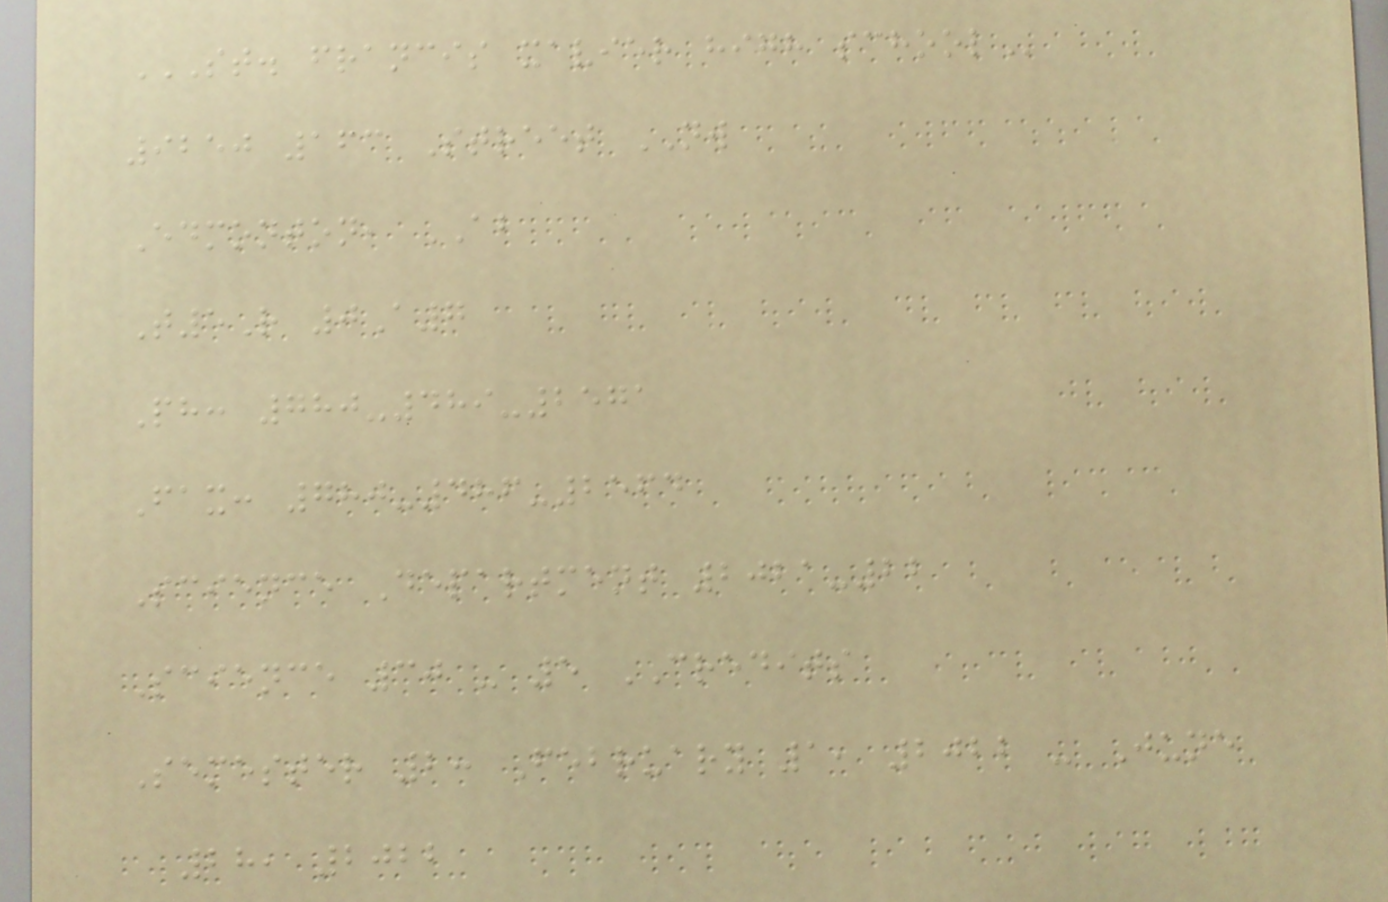ST. FRANCIS XAVIER HIGH SCHOOL
9250 163 Street NW
Edmonton, AB
T5R 0A7
Ph: 780-489-2571
Fax: 780-486-2564
Science Department 2021-22
Science 30 - 5 CREDITS
Semester 2: February 1, 2022 - June
28, 2022
